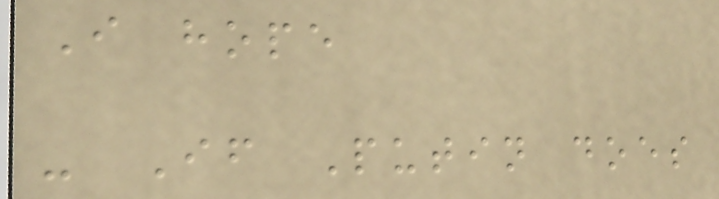I hope
- If Putin does
